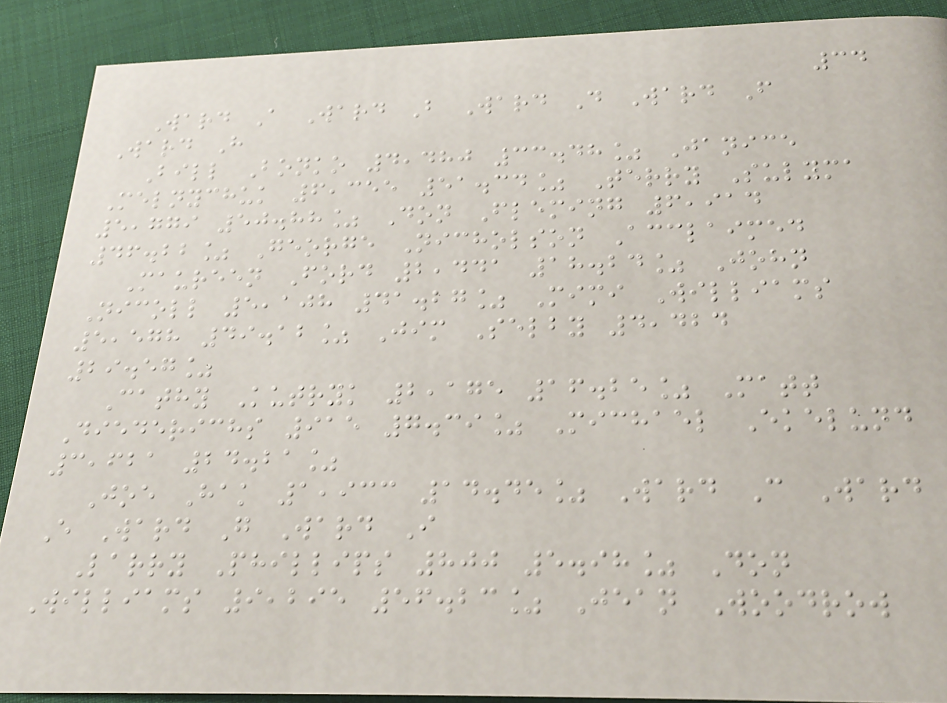34
Ward A Ward B Ward D Ward F
Ward H
Bill Bonko 4,480 33.48% Janice
Melnychuk 6,355 51.34% Terry Sulyma
5,779 50.88% Don Fleming 6,914
46.22% George Nicholson Acclaimed
Maureen Ford 2,441 18.24% John
Nicoll 5,108 41.27% Mimi Williams
5,578 49.12% Jim Selby 4,424
29.57%
Cathy Kutryk 2,175 16.25% Matt
Diederichs 915 7.39% Michael Ekelund
3,621 24.21%
Joe Hak 1,933 14.45% Ward C Ward
E Ward G Ward I
Larry Phillips 800 5.98% Don
Williams 9,295 56.23% Jean Woodrow
